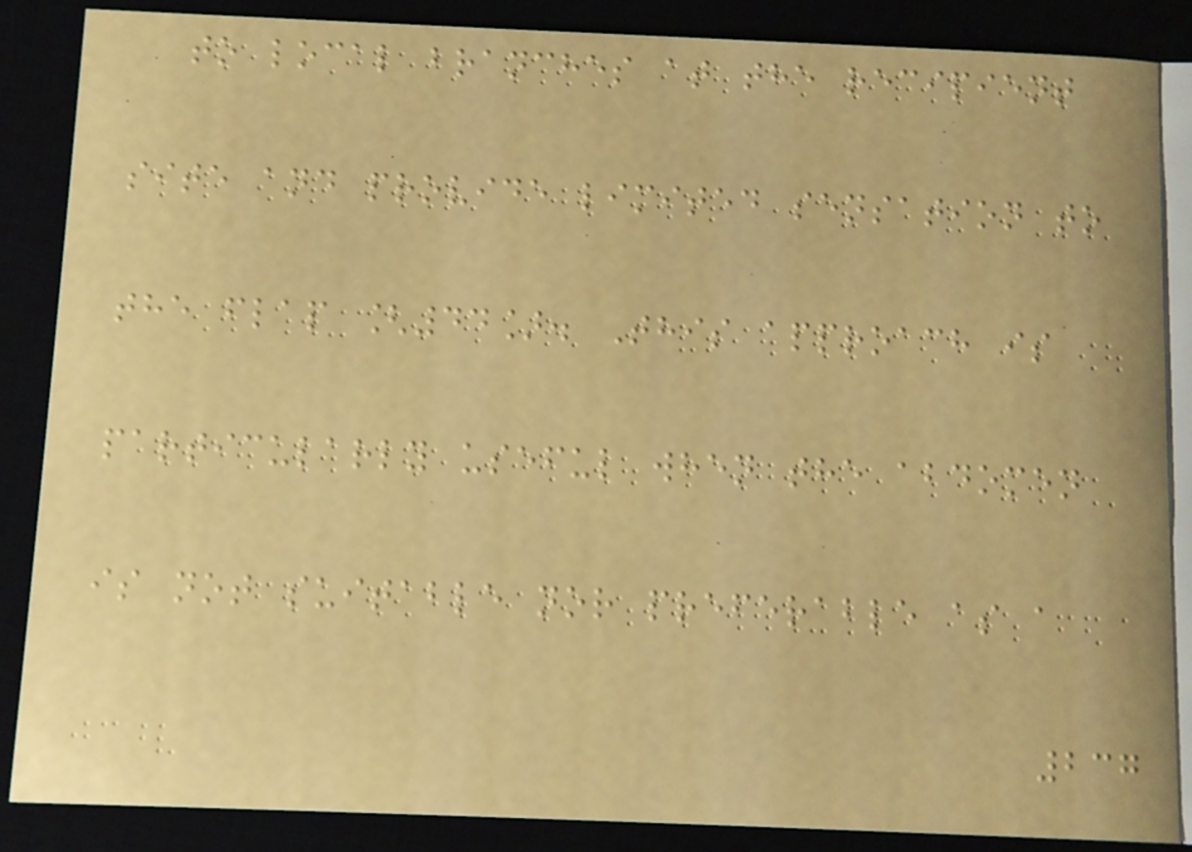to local branches at the recipient
site and provide limited sensation to
the flap [44]. This approach is
particularly useful when the abdomen
is not suitable nor preferable as a
237
